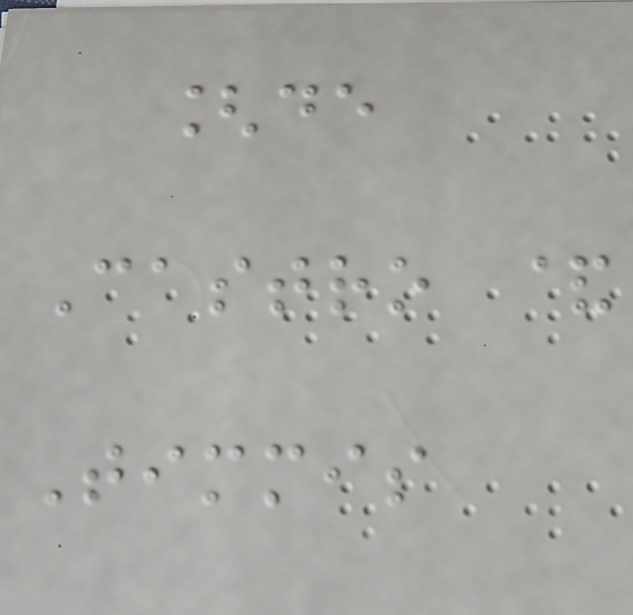[de
Castro &
Timmis
